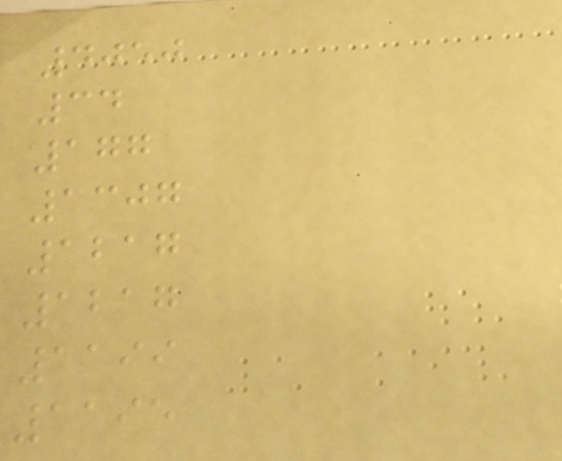4050
34
177
1307
1217
1217
1199
1195
